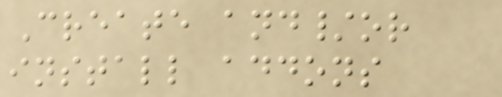Create and/or
install addons
